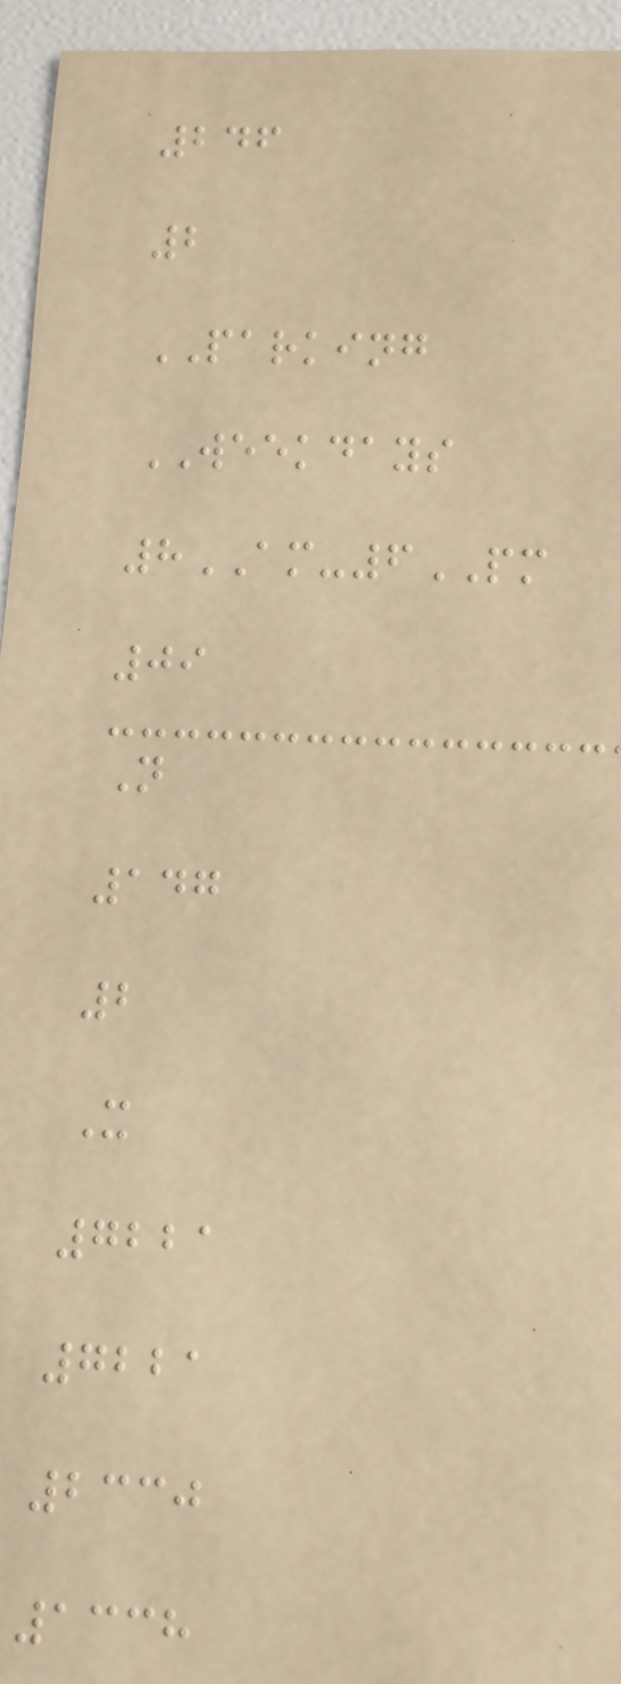246
2
PARKING
WEEKDAYS
8AM-6PM
09
N
147
2
X
7221
7221
2330
1338
